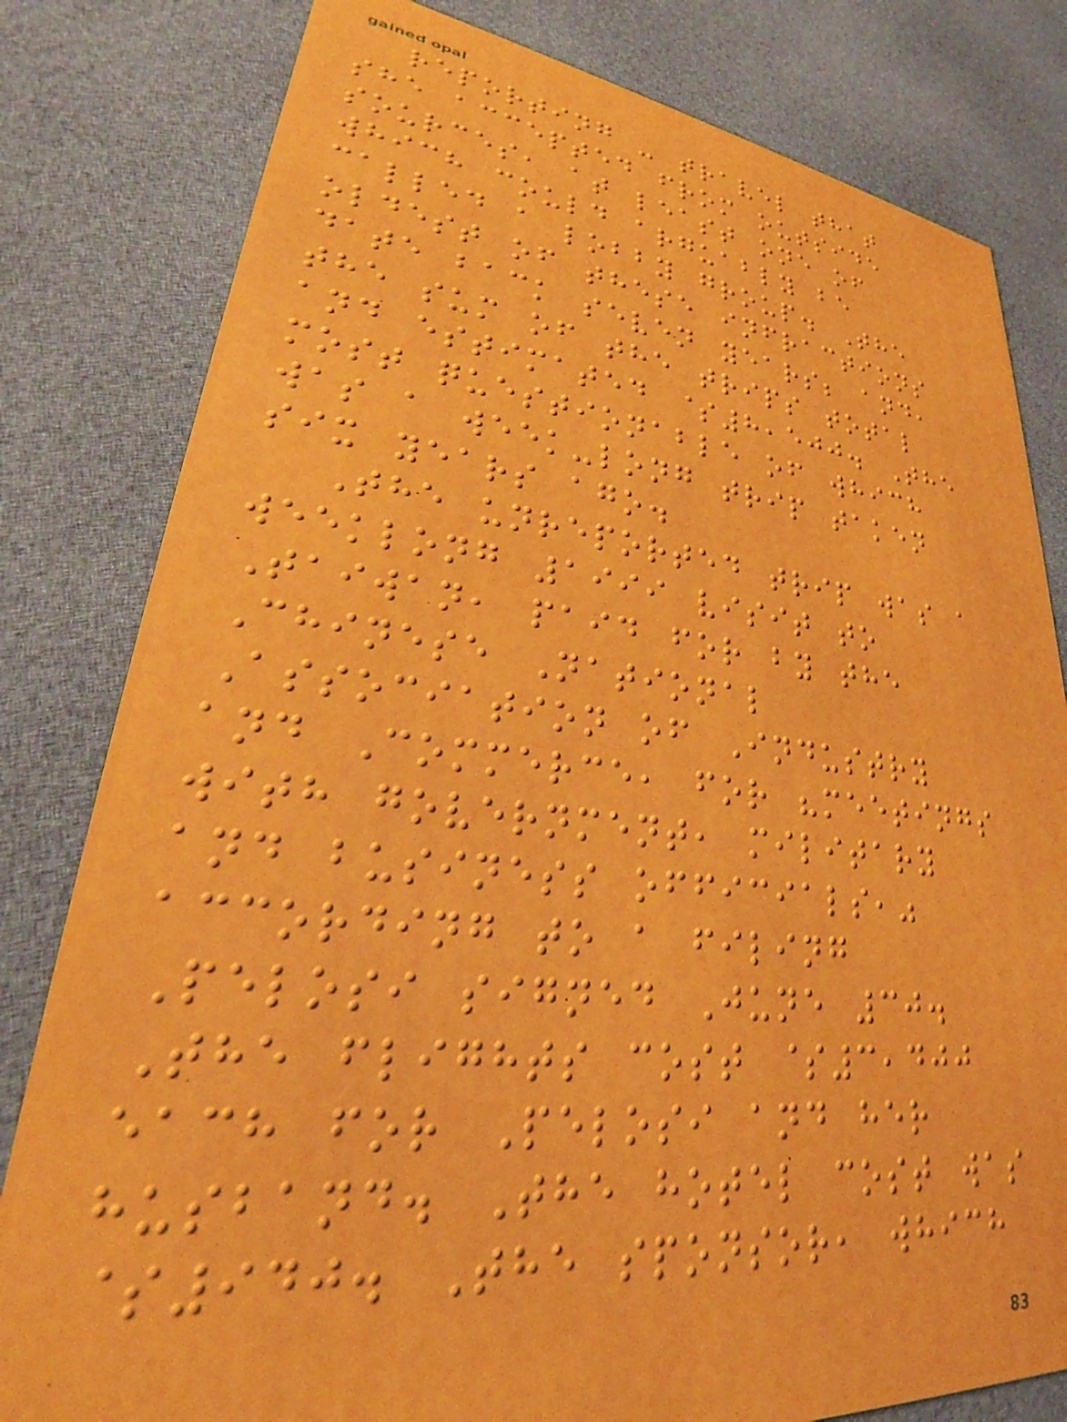reporting - travel that
she accepted from outside
sources, at least one of
which could arguably be
called a lobby group. The
oldest of these infractions
date back seven years; and,
the sum of the trips total
and estimated $8,500. The
most questionable of which
was a week-long trip taken
six years ago.
The unreported trip was a
weeklong 1999 visit to
Taiwan, paid for by the
Chinese National
Association of Industry
and Commerce, for "meetings
with government, military
and business officials,"
according to a filing
Pelosi signed June 30.
The flights cost $3,400
each for Pelosi and her
husband. The hotel cost was
$940. The sponsor, which
